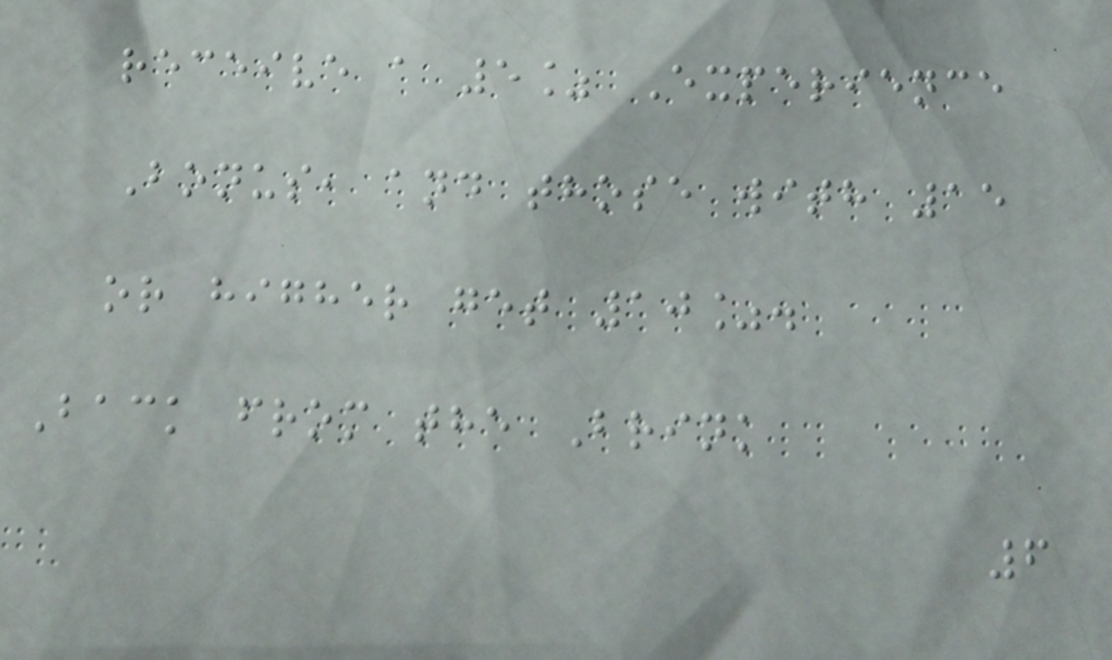receive a 5% Experience
Bonus, and those with 15
or higher get 10%.
Back from the Brink
6
